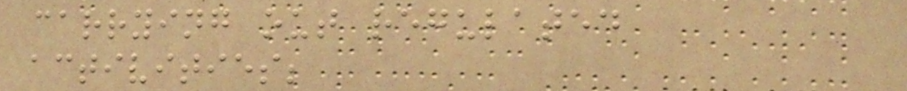carrying out regulated
activities;
